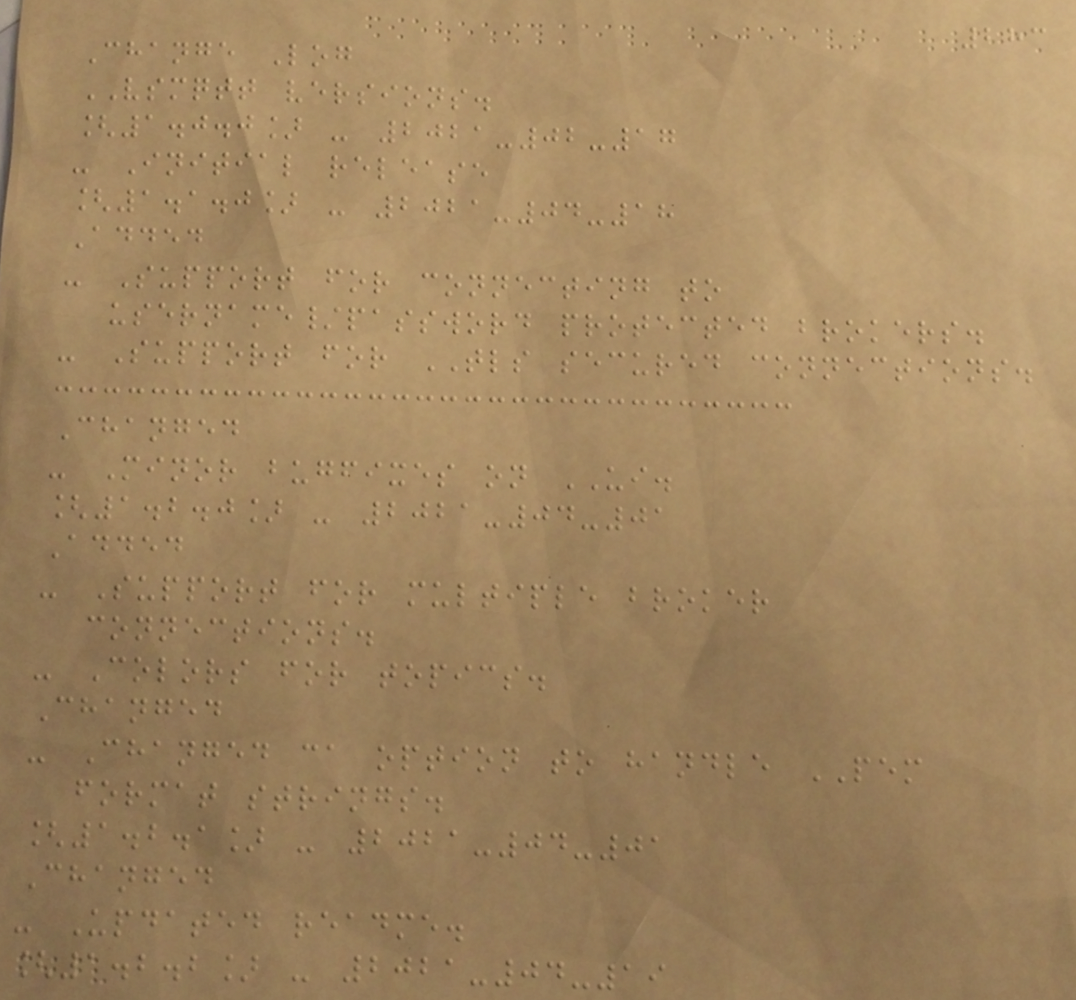283
Change Log
VSMQTT versions.
[1.0.0] - 2021-02-17
- Initial release
[1.1.0] - 2021-04-18
Added
- Support for connecting to
username/password protected brokers.
- Support for TLS secured connections.
Changed
- Minor bugfixes on UI.
[1.2.0] - 2021-04-01
Added
- Support for multiple broker
connections.
- Colors for topics.
Changed
- Changed ca option to handle PEM
format strings.
[1.2.1] - 2021-04-01
Changed
- Updated readme.
[1.2.2] - 2021-04-19
